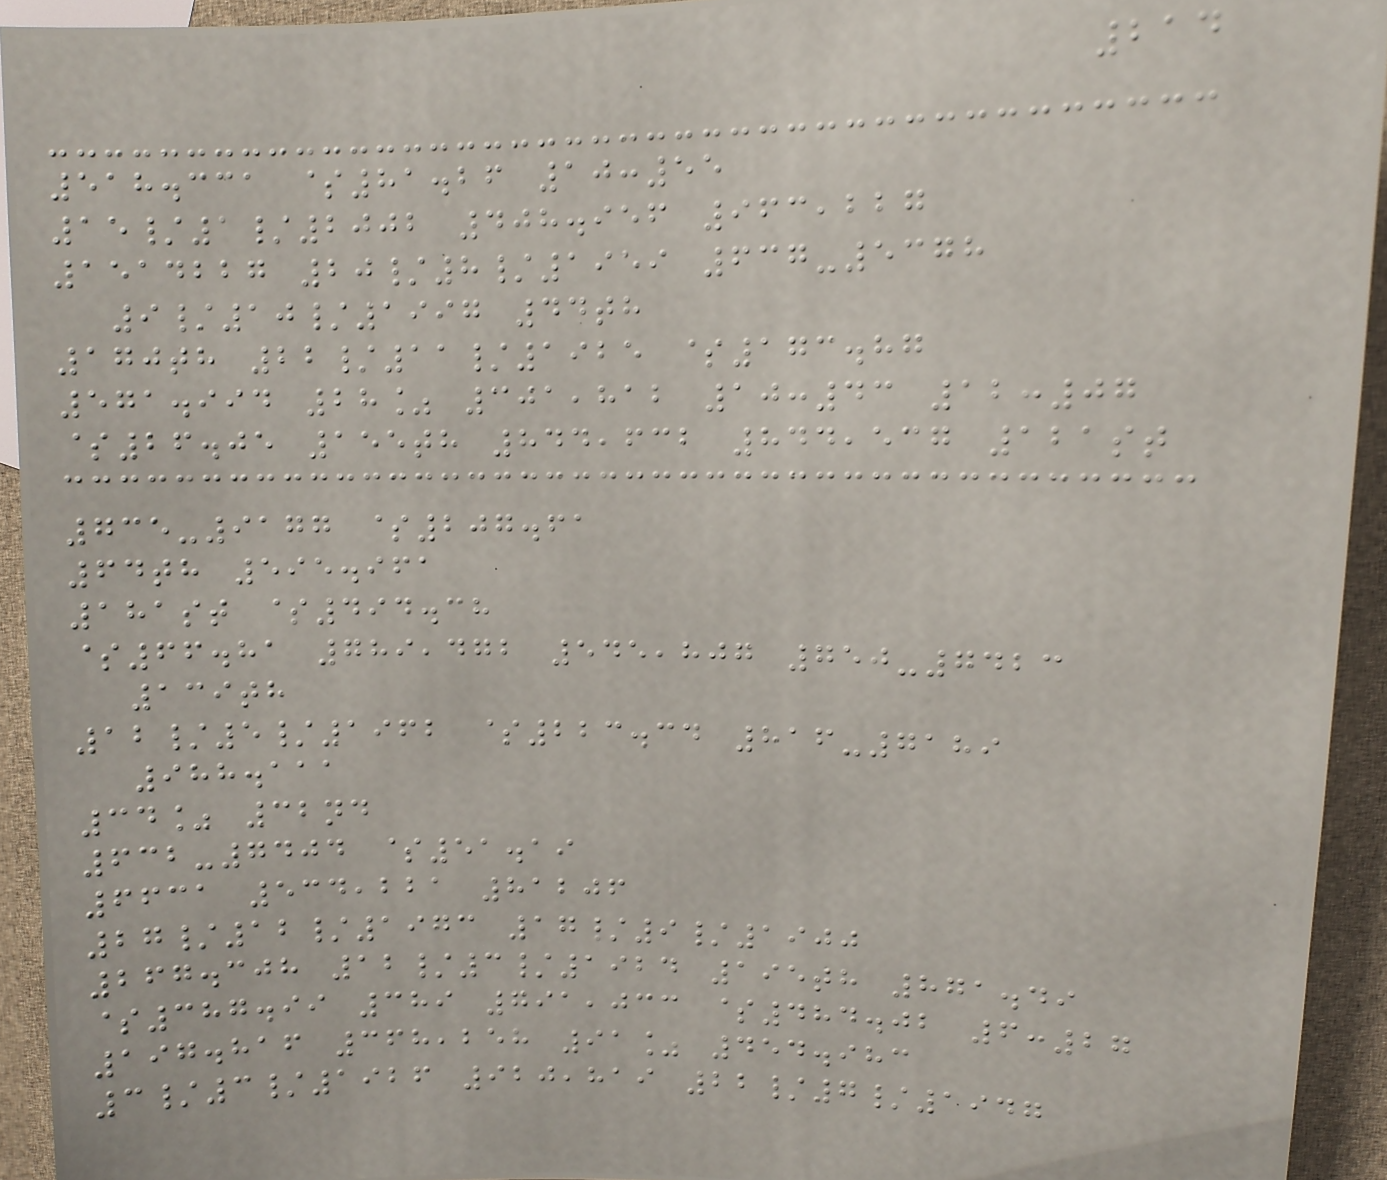214
518.331 $81.26 10:55
15/1/2002 408.956 963,227
1514227 20/8/1959 637-5378
9/10/1997 44th
170th 22/11/1925 $173.87
571.994 28% 301,812 10:43 12:07
$26.05 155th 844,632 844,537 121st
735-9177 $207.61
64th 595.961
181st $494.38
$66.81 789,472 545,807 750-7423
139th
12/5/1962 $223.34 816-7189
988.111
34% 32nd
632-7404 $51.19
6631 534,221 81206
27/12/1973 17/9/1900
267.308 12/3/1924 195th 871.49
$387.99 389 791,033 $484.02 6:27
197.816 368,258 91% 454.983
3/3/1926 920,819 22/7/1947
